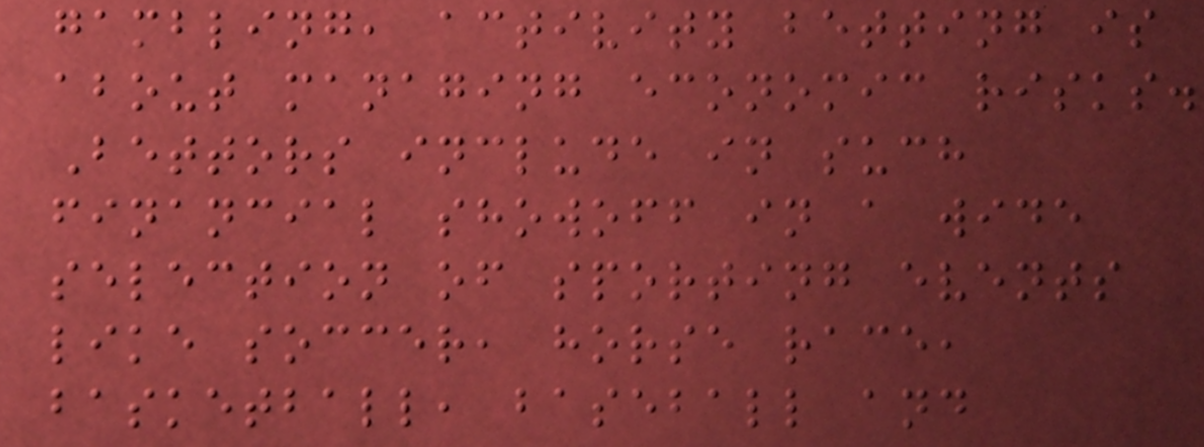gambling, activity betting is
about managing economic risks.
Bettors include in such
financial showoff in a wide
selection of sporting events
like soccer, horse race,
basketball, baseball and
